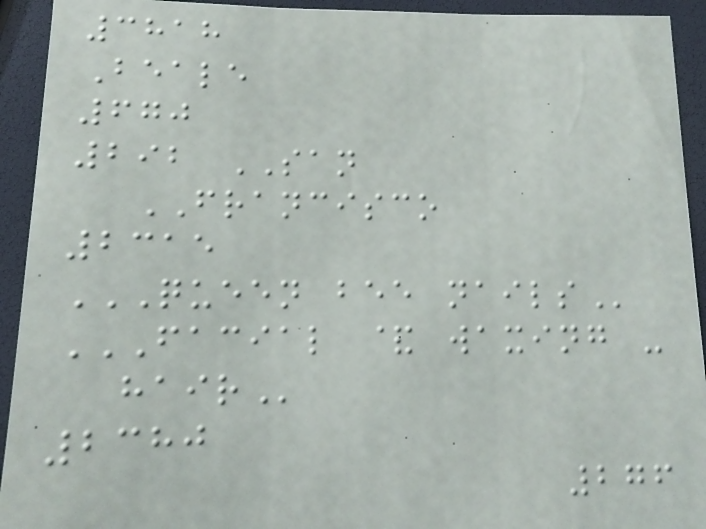3818
Beale
670
292 SAN
FRANCISCO
2315
QUEEN BEE NAILS
FACIAL & WAXING -
HAIR
2380
276
